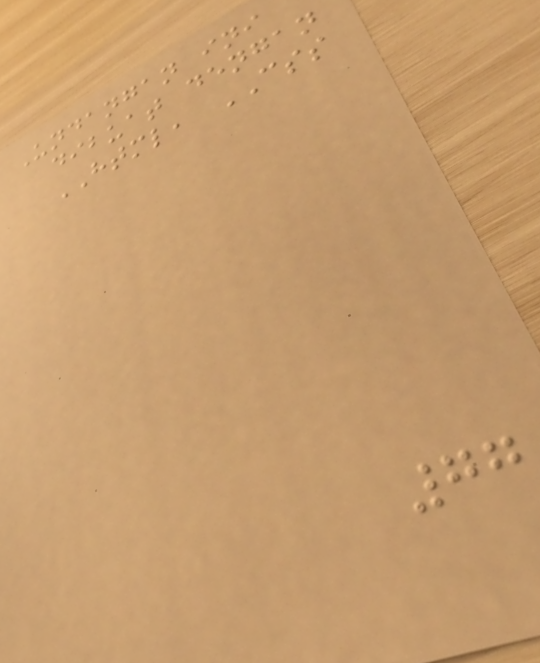Undangan ini
dibuat dengan
HTML, CSS
77
